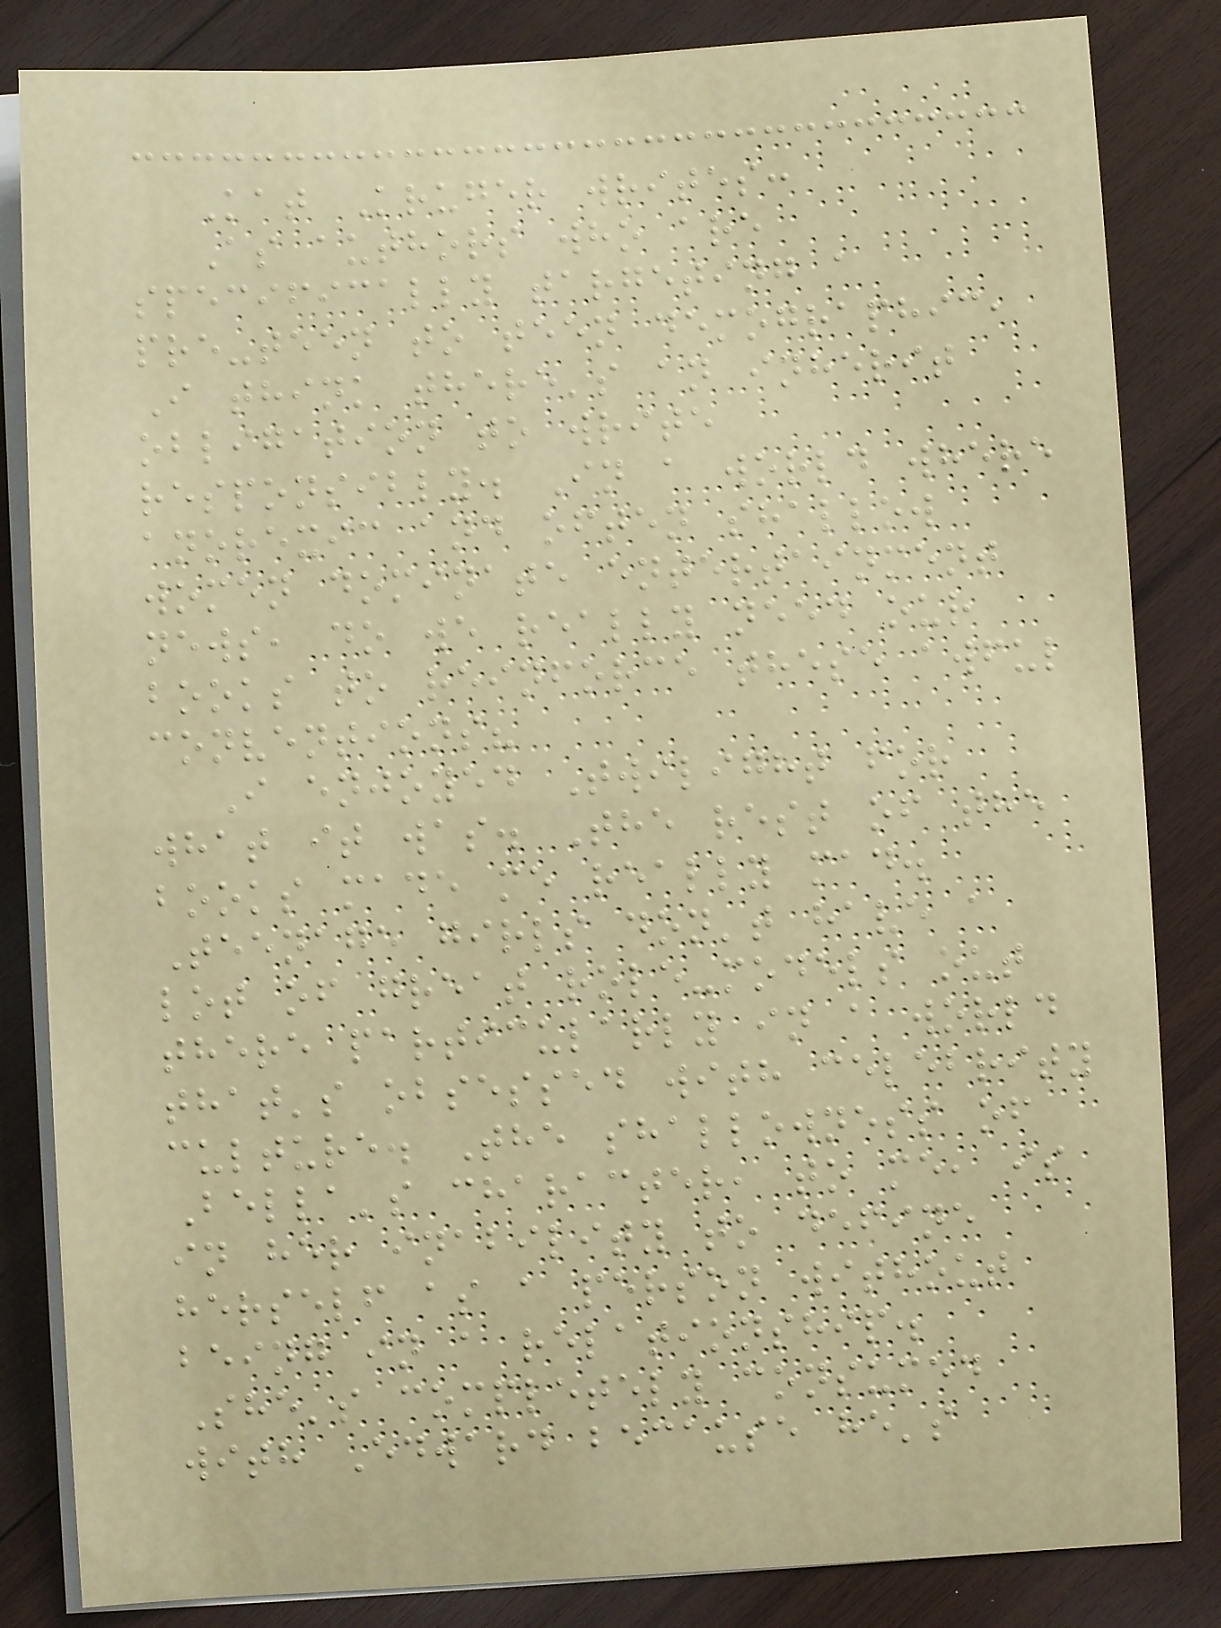Kat Kruger writes:
As authors who are
specifically targeting a
pre-teen to teen demographic,
I think there's an inherit
obligation to write
responsibly. In a world where
anorexic and often shallow
women dominate entertainment
news, do we really need our
books to reinforce these awful
conventions?
I enjoyed Twilight for
what it was. The rest of the
books made me really mad.
Teenage girls don't have a
lot of great role-models out
there particularly in a world
that's obsessed with celebrity
culture. The shallowness of
Bella's character, to me, is
in her inability to define
herself as a person without
being in a relationship.
She's completely consumed
with Edward because he's
